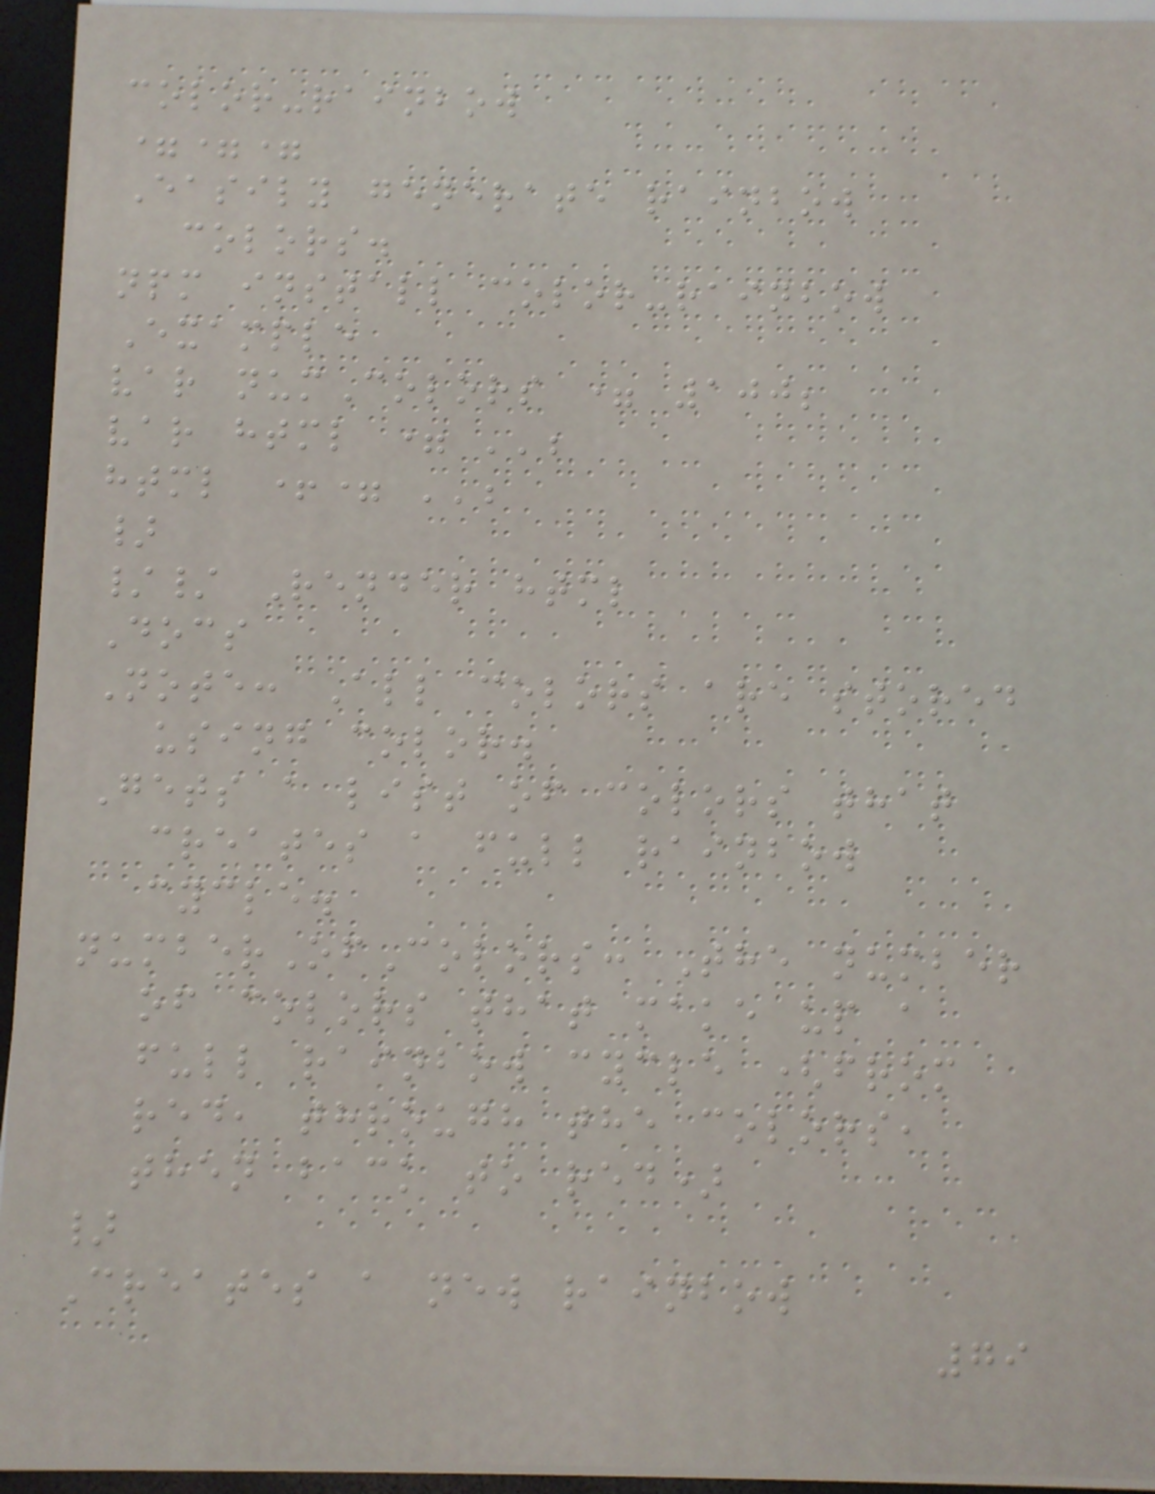color-rainbow
===
Easily generate rainbow
colors.
npm install color-rainbow
Example
var numColors = 100;
var html = '';
html += '';
}
// Render html
Docs
Note: All colors are stored
using color.
Gets a list of colors that
creates a full rainbow
cycle.
numberOfColors: The number
of colors that make up a
full rainbow cycle (from
red, through the colors,
then back to red)
}
Creates a new rainbow
79
